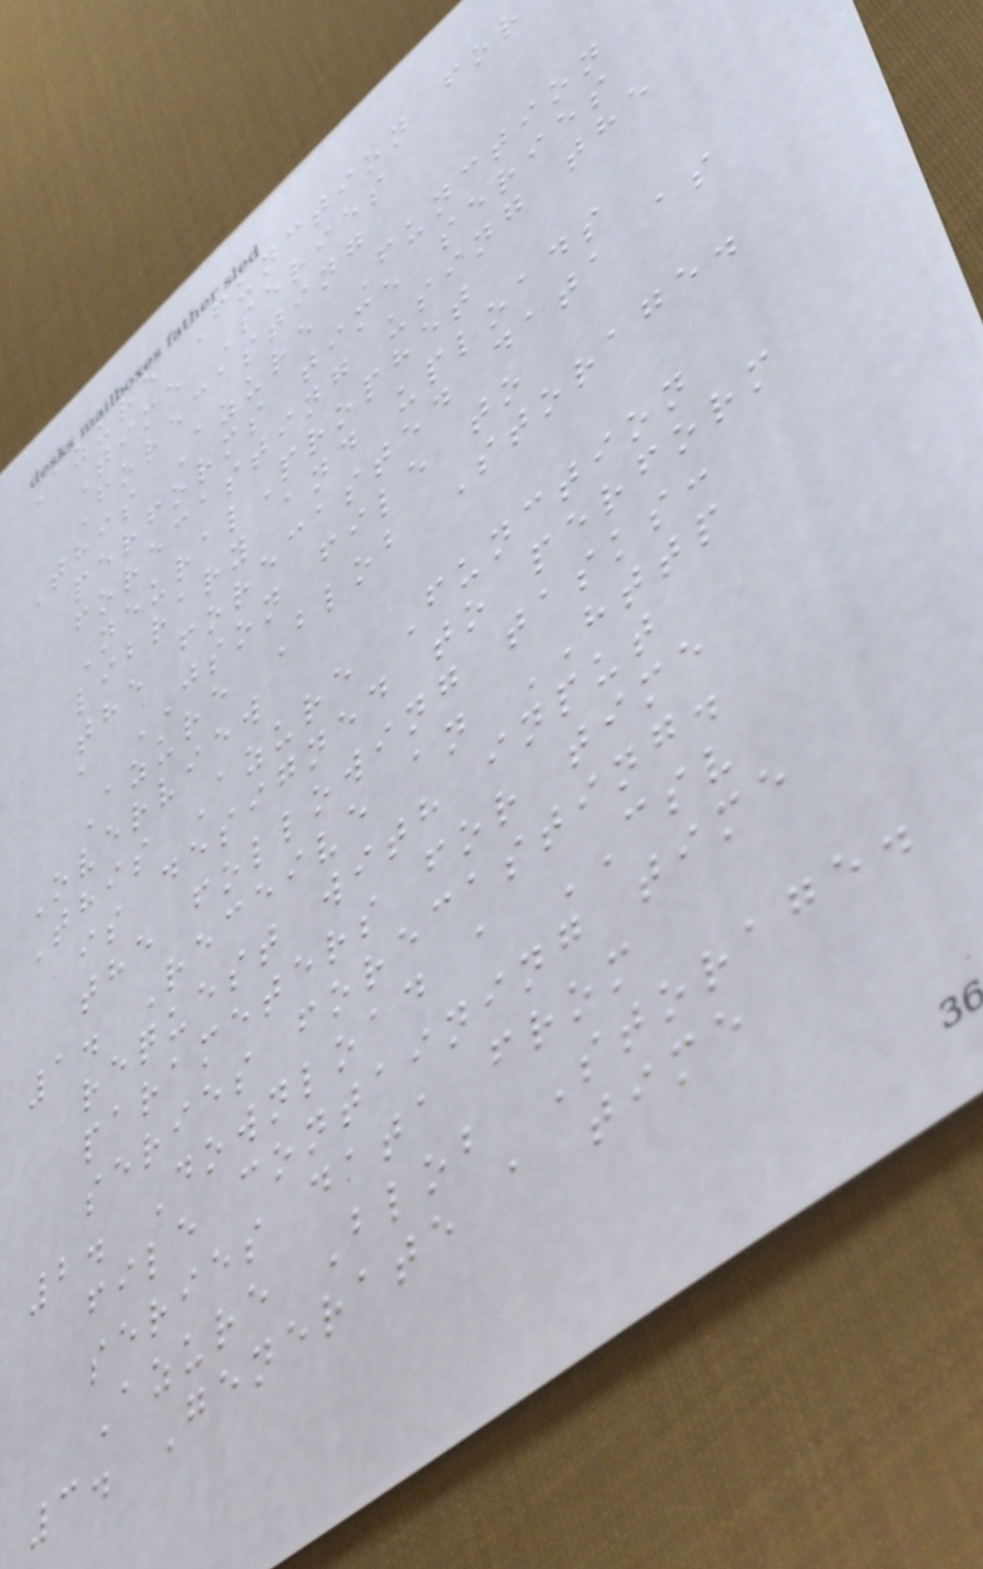Azure Function for
Time Series
Forecasting
This Azure Function
performs time series
forecasting using the
NeuralProphet
library and uploads
the forecasted data as
a JSON file to
Azure Blob Storage.
Overview
This Azure Function
is designed to perform
the following tasks:
1. Receive an HTTP
request with input
parameters for time
series forecasting.
2. Download a CSV
file containing time
series data from
Azure Blob Storage.
3. Generate a time
